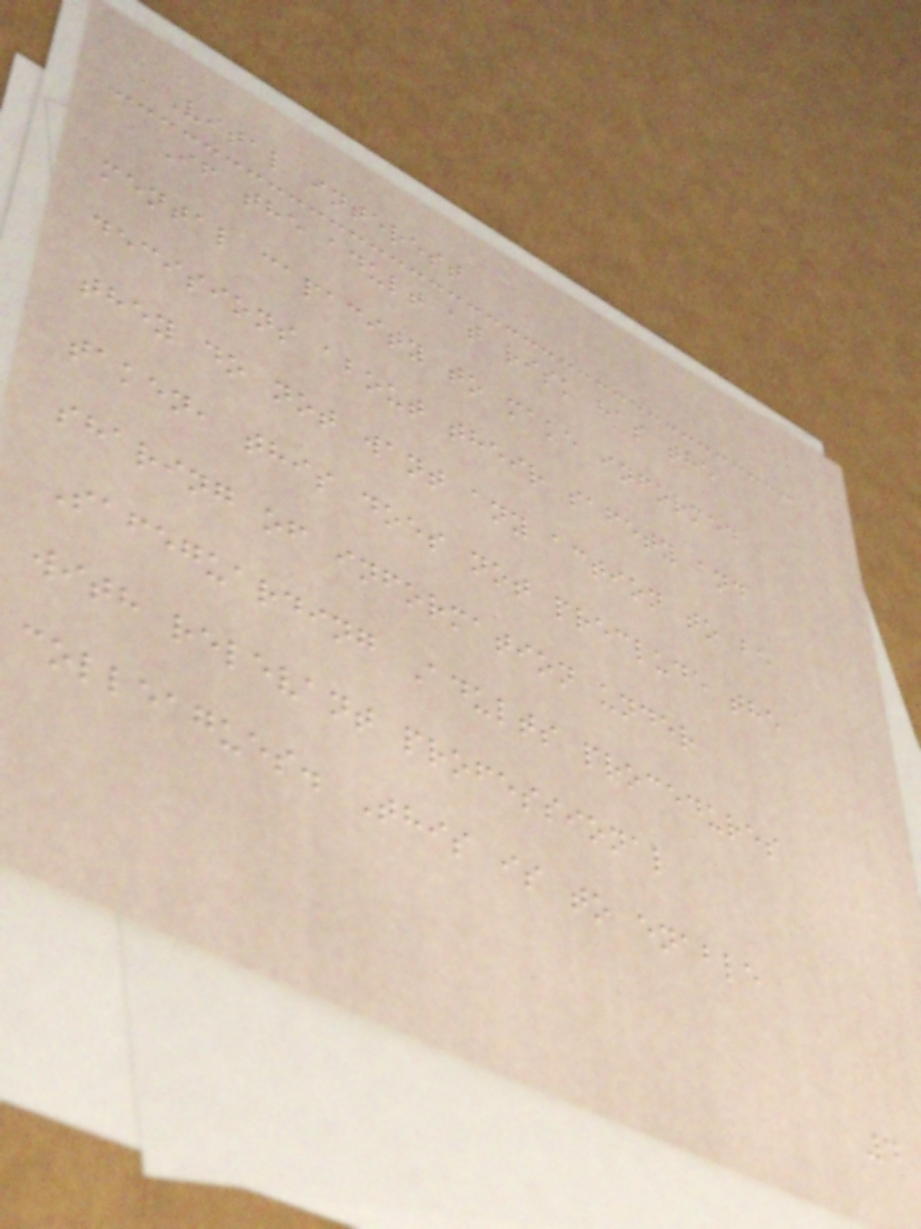Vital interest
If the adult at risk has the
mental capacity to make informed
decisions about their safety and
they do not want any action to be
taken, this does not preclude the
sharing of information under
Safeguarding Adults procedures
with relevant professional
colleagues. This is to enable
4
